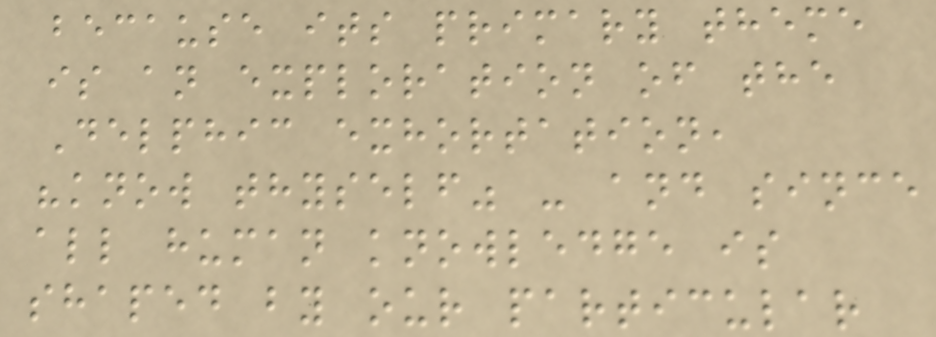because its primary theme
is an exploration of the
Delphic exhortation,
"know thyself" - and since
all human knowledge is
shaped by our particular
